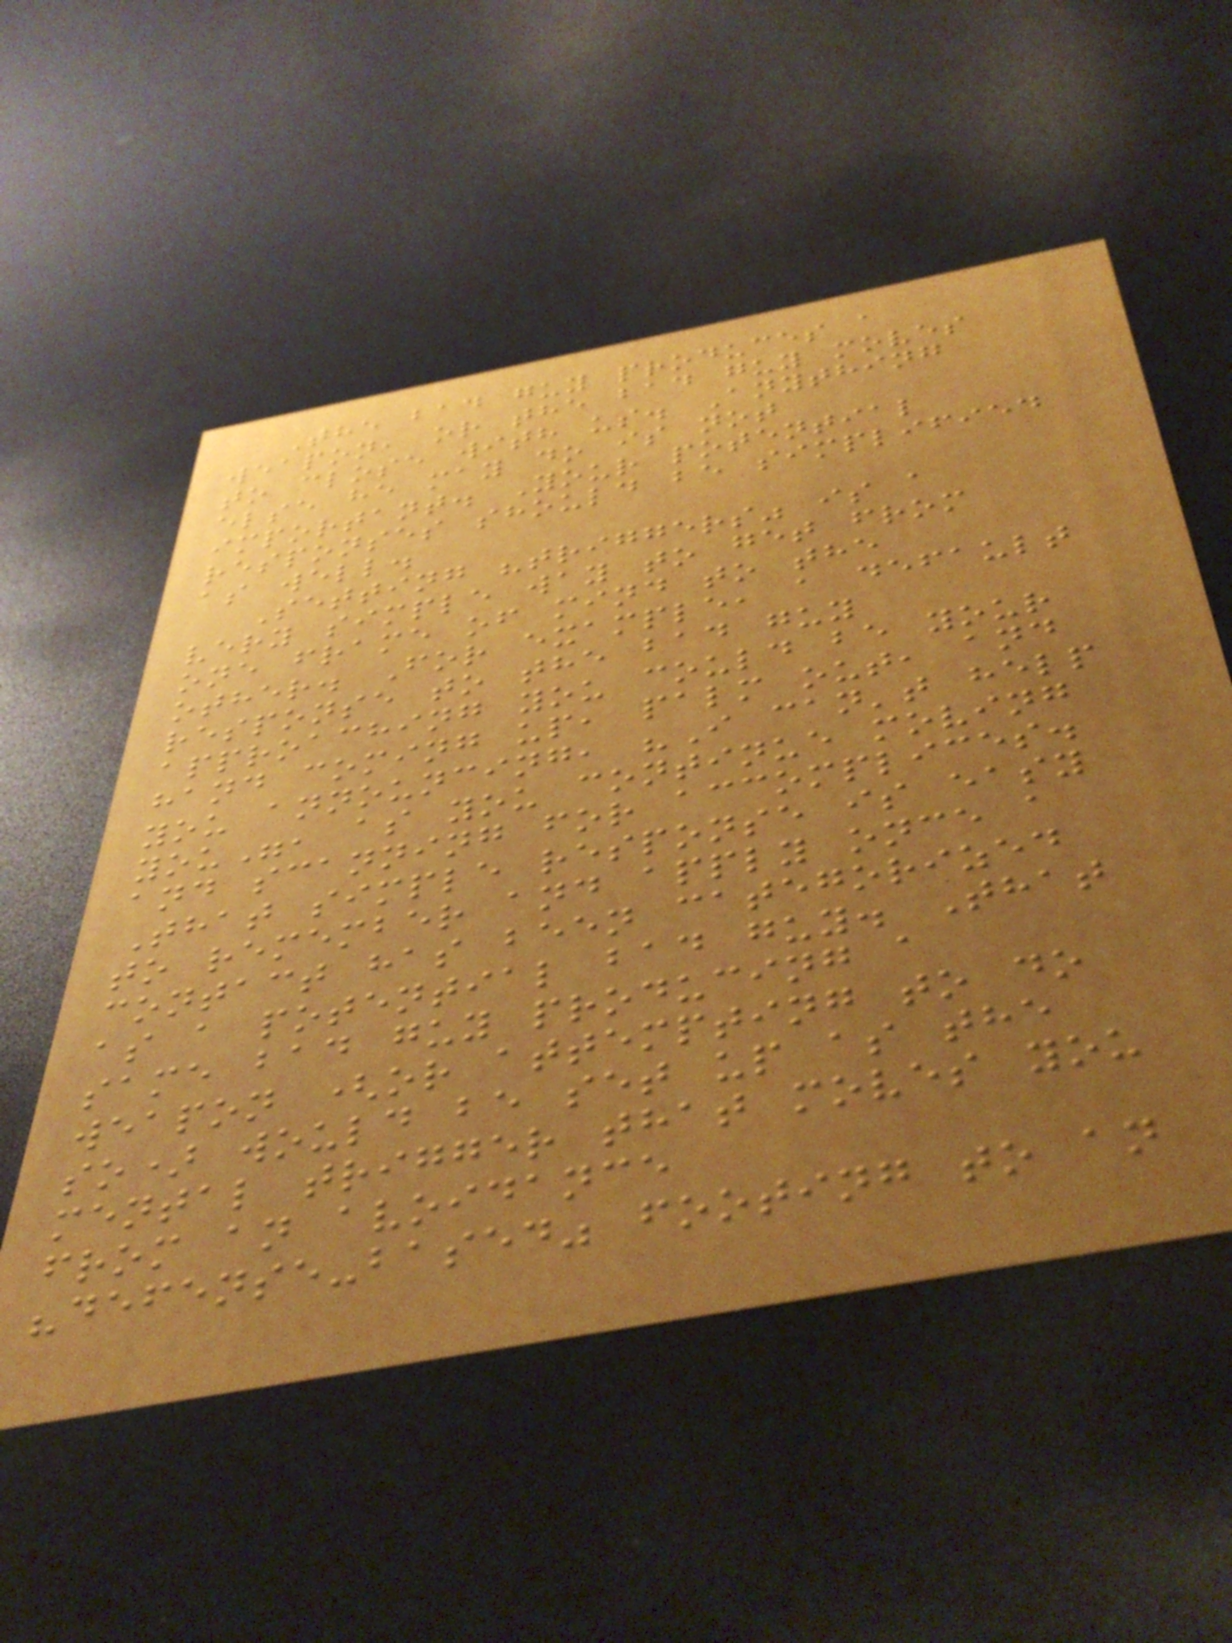The bad guy produces a
weapon, or the bad guy moves
to close with us. Anything
else he may do is not
important. Your potential
responses should be simplified
as well.
Setting "triggers" is a
very simple way to get from
one frame of mind to the
other. For example, a default
response to the bad guy
approaching you could be your
hand coming up, palm out, and
you announcing, "I can't help
you", as you continue moving
and scanning for accomplices.
That simple response is easy
to remember and apply once a
contact has been categorized
as a potential bad guy. That
same bad guy producing a
weapon (or attempting to do
so) would be set up as the
mental trigger that moves you
from an avoidance
"defense-based" footing to an
